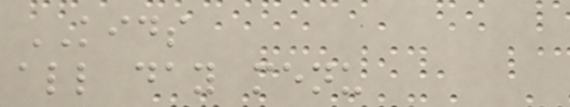KIDS
all day menu
